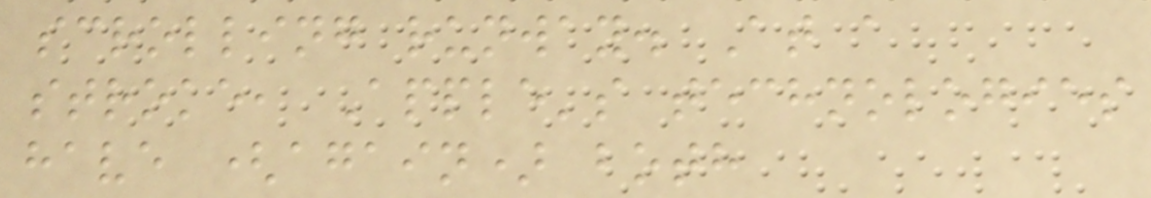scrolling runway. At a
stroke, Apple's technologies
have (again) both
